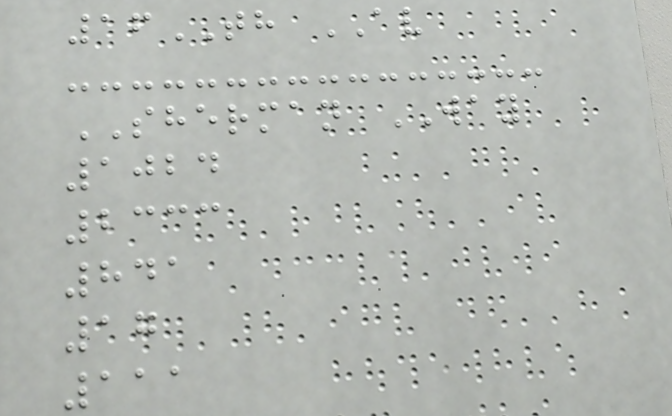16TH AV
SHERMAN WAY
1024
2333
841
17
111
